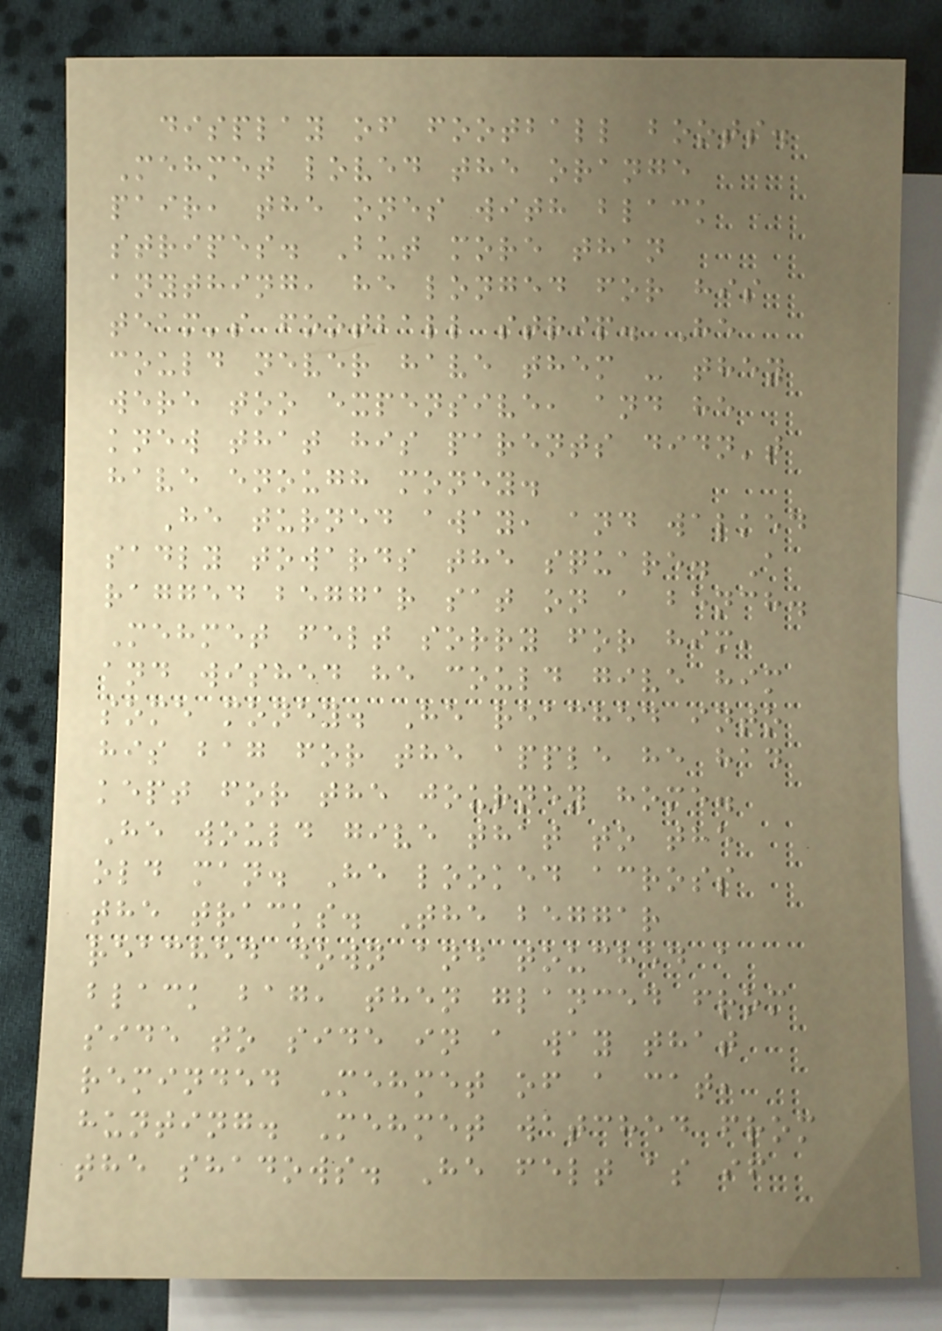display of football boots.
Mehmet loved the orange
pair, the ones with black
stripes. But more than
anything, he longed for his
team's football strip. He
could never have them - they
were too expensive, and he
knew that his parents didn't
have enough money.
He turned away, and walked
sadly towards the square. A
ragged beggar sat on a bench.
Mehmet felt sorry for him,
and wished he could give him
some money. He reached into
his bag for the apple he had
kept for the journey home.
He would give that to the
old man. He looked across
the tracks. The beggar
reached down and touched a
black bag, then glanced from
side to side in a way that
reminded Mehmet of a cat,
hunting. Mehmet watched from
the shadows. He felt as if
